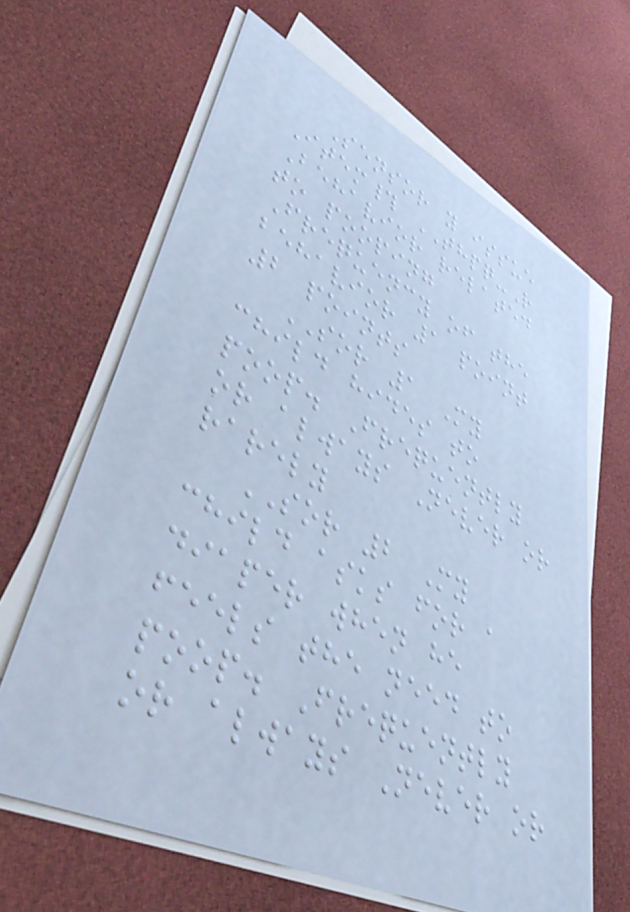Sensor y issue
Item# THPQ-R
Behavior related
to pooping
Frequency of the
behavior 1 point
2 points
SOR 1 My
child hides to
poop. Frequently
or always Never or
rarely
SOR 2 My
child asks for a
diaper when he
feels the need to
poop. Frequently
or always Never or
